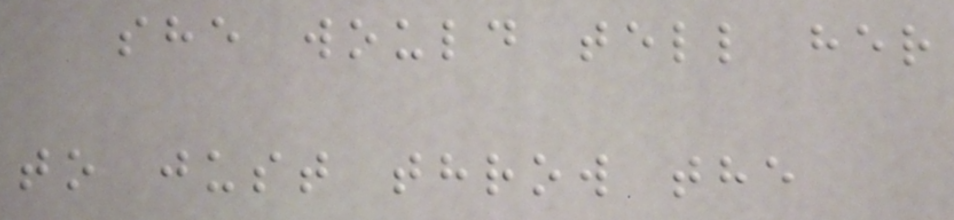she would tell her
to just throw the
